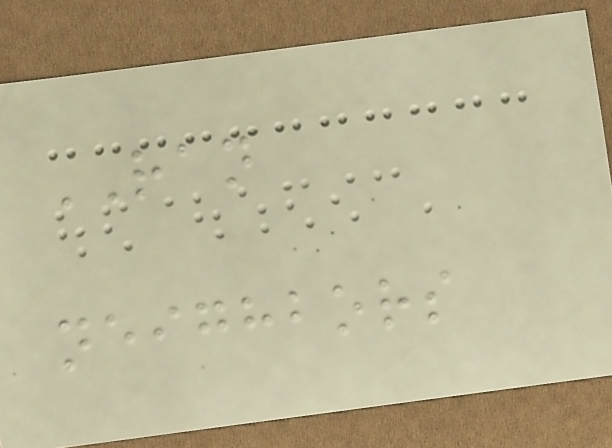RAN
neighbors
